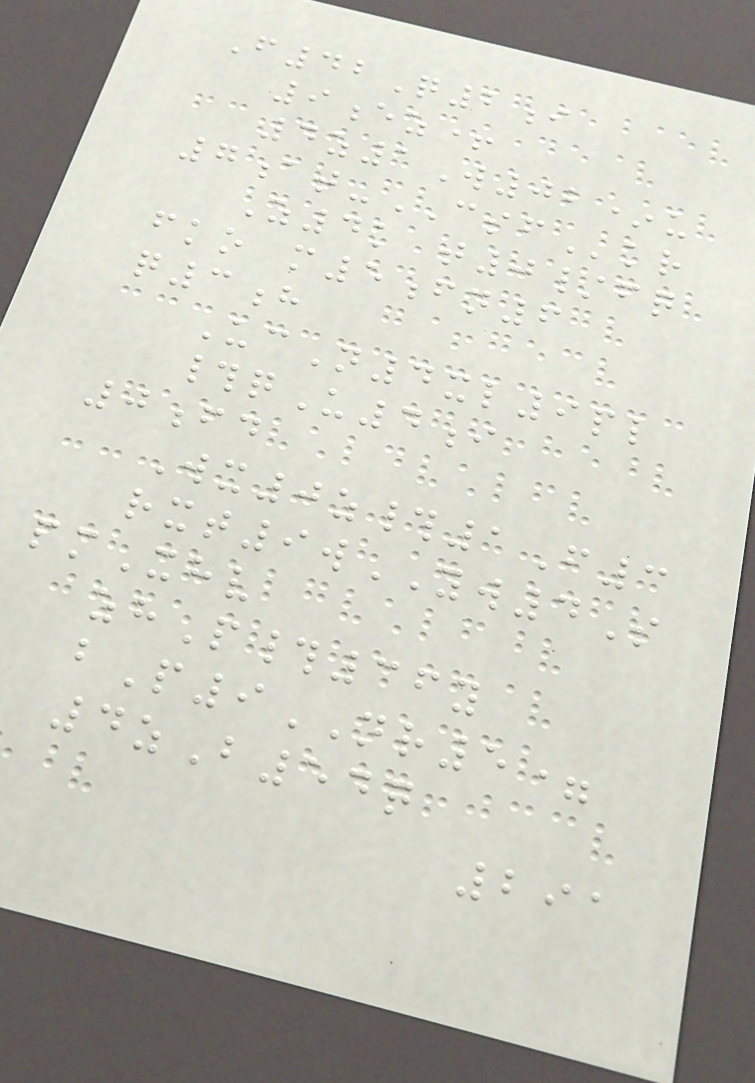F42Q2i
9ez+
4z1W02*u
7at-CSFkr
Z4k t0/fq
fko m5fn6
q3h
UcN4xl9pl
#qU4i
0fd
Wx0z#1F3
rxt9wYW4S
pmXhv
zhP#36y
bP9NR5=
4zB54q
291
